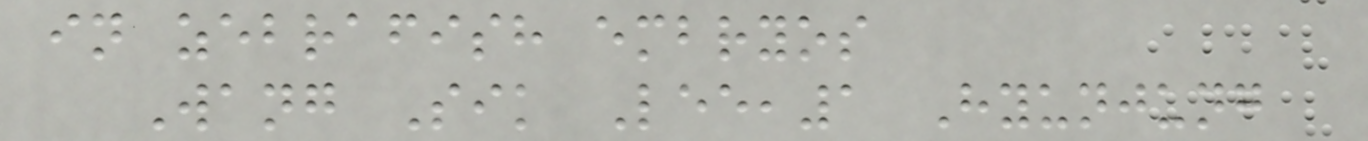in zebrafish embryos
Wang Sik Lee,1 Hyunjung
